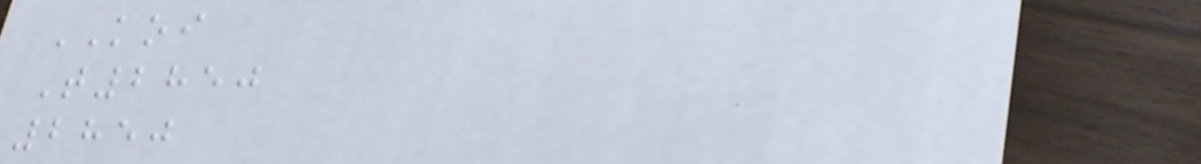KOI
T2850
2850
